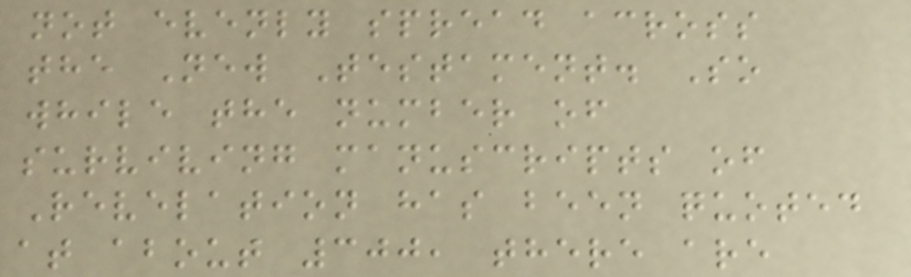not evenly spread across
the New Testament. So
while the number of
surviving manuscripts of
Revelation has been quoted
at about 300, there are
